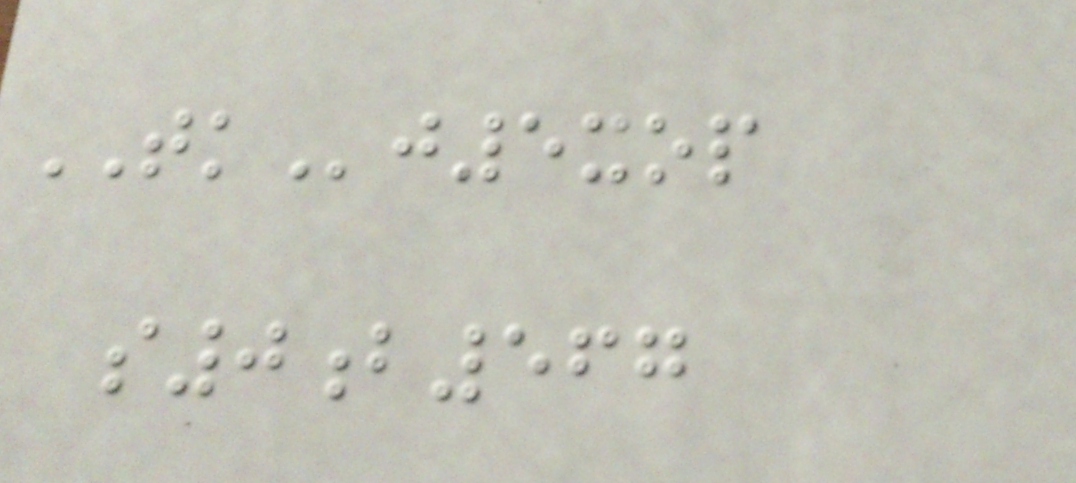TKj5xop
s0b567
